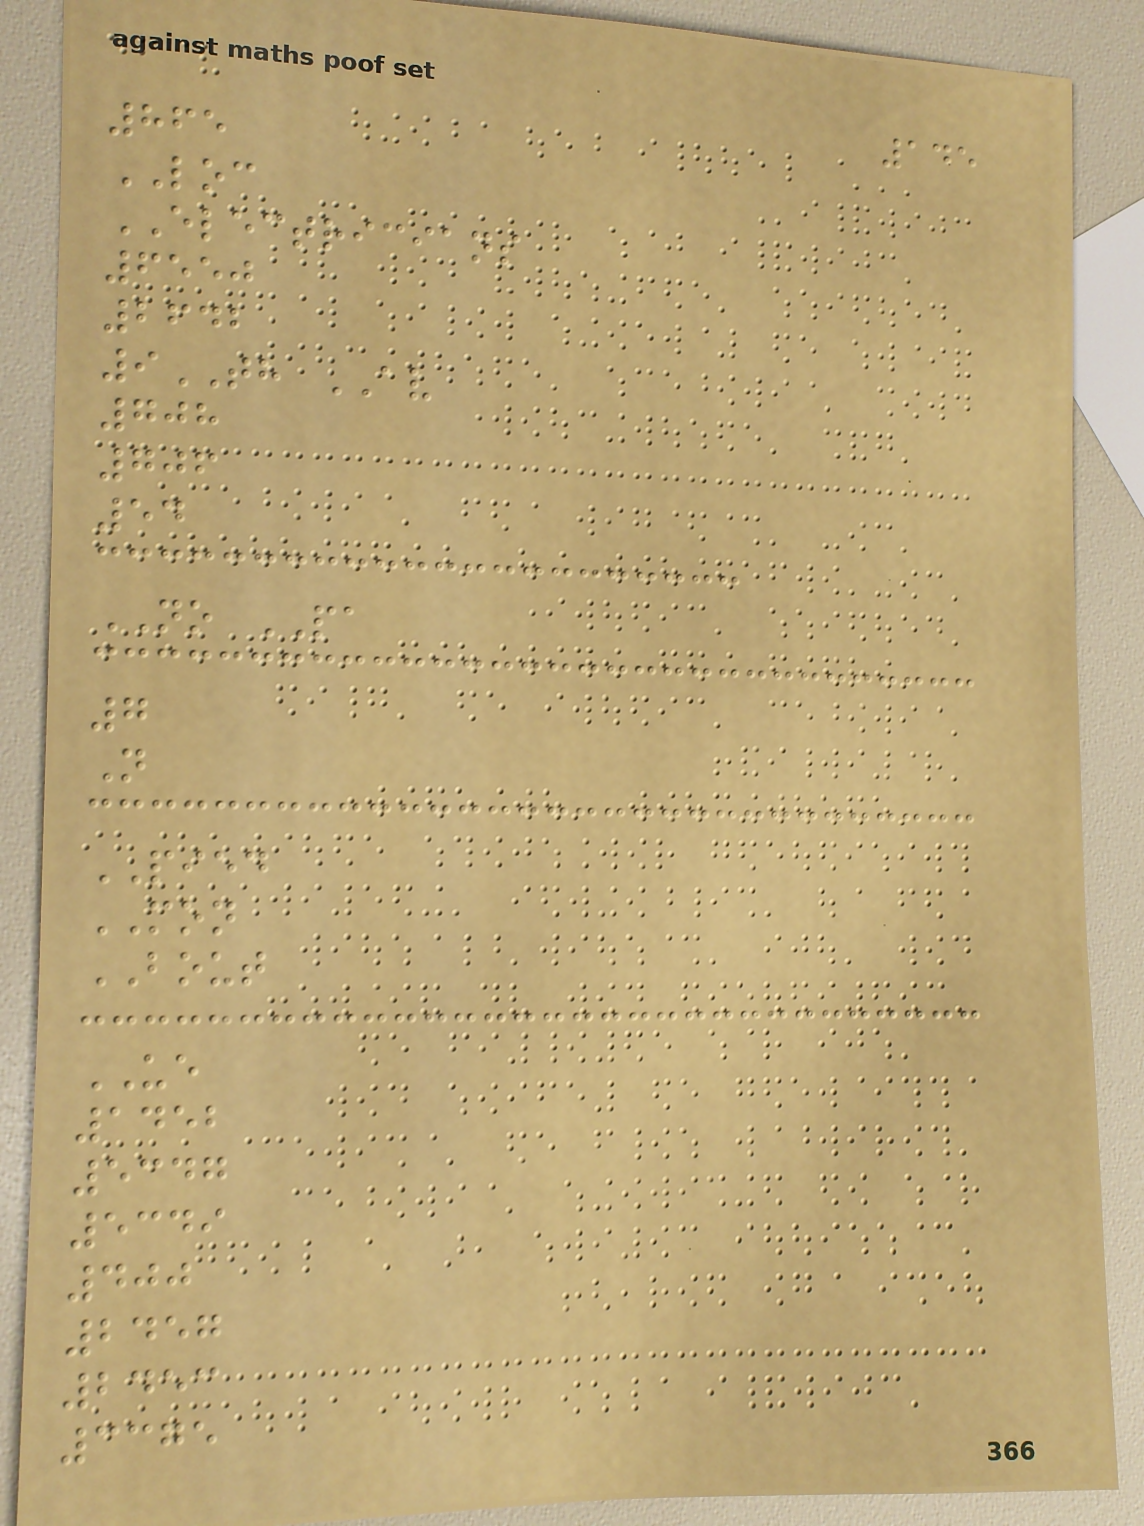145
865
LOC
ELECTRICIANS
6550
2642
9TH AV
708
706
54
NO PA
7
N
PIED
MON
BOUT
UE
1452
5347
5349
400
2457
2453
3375
